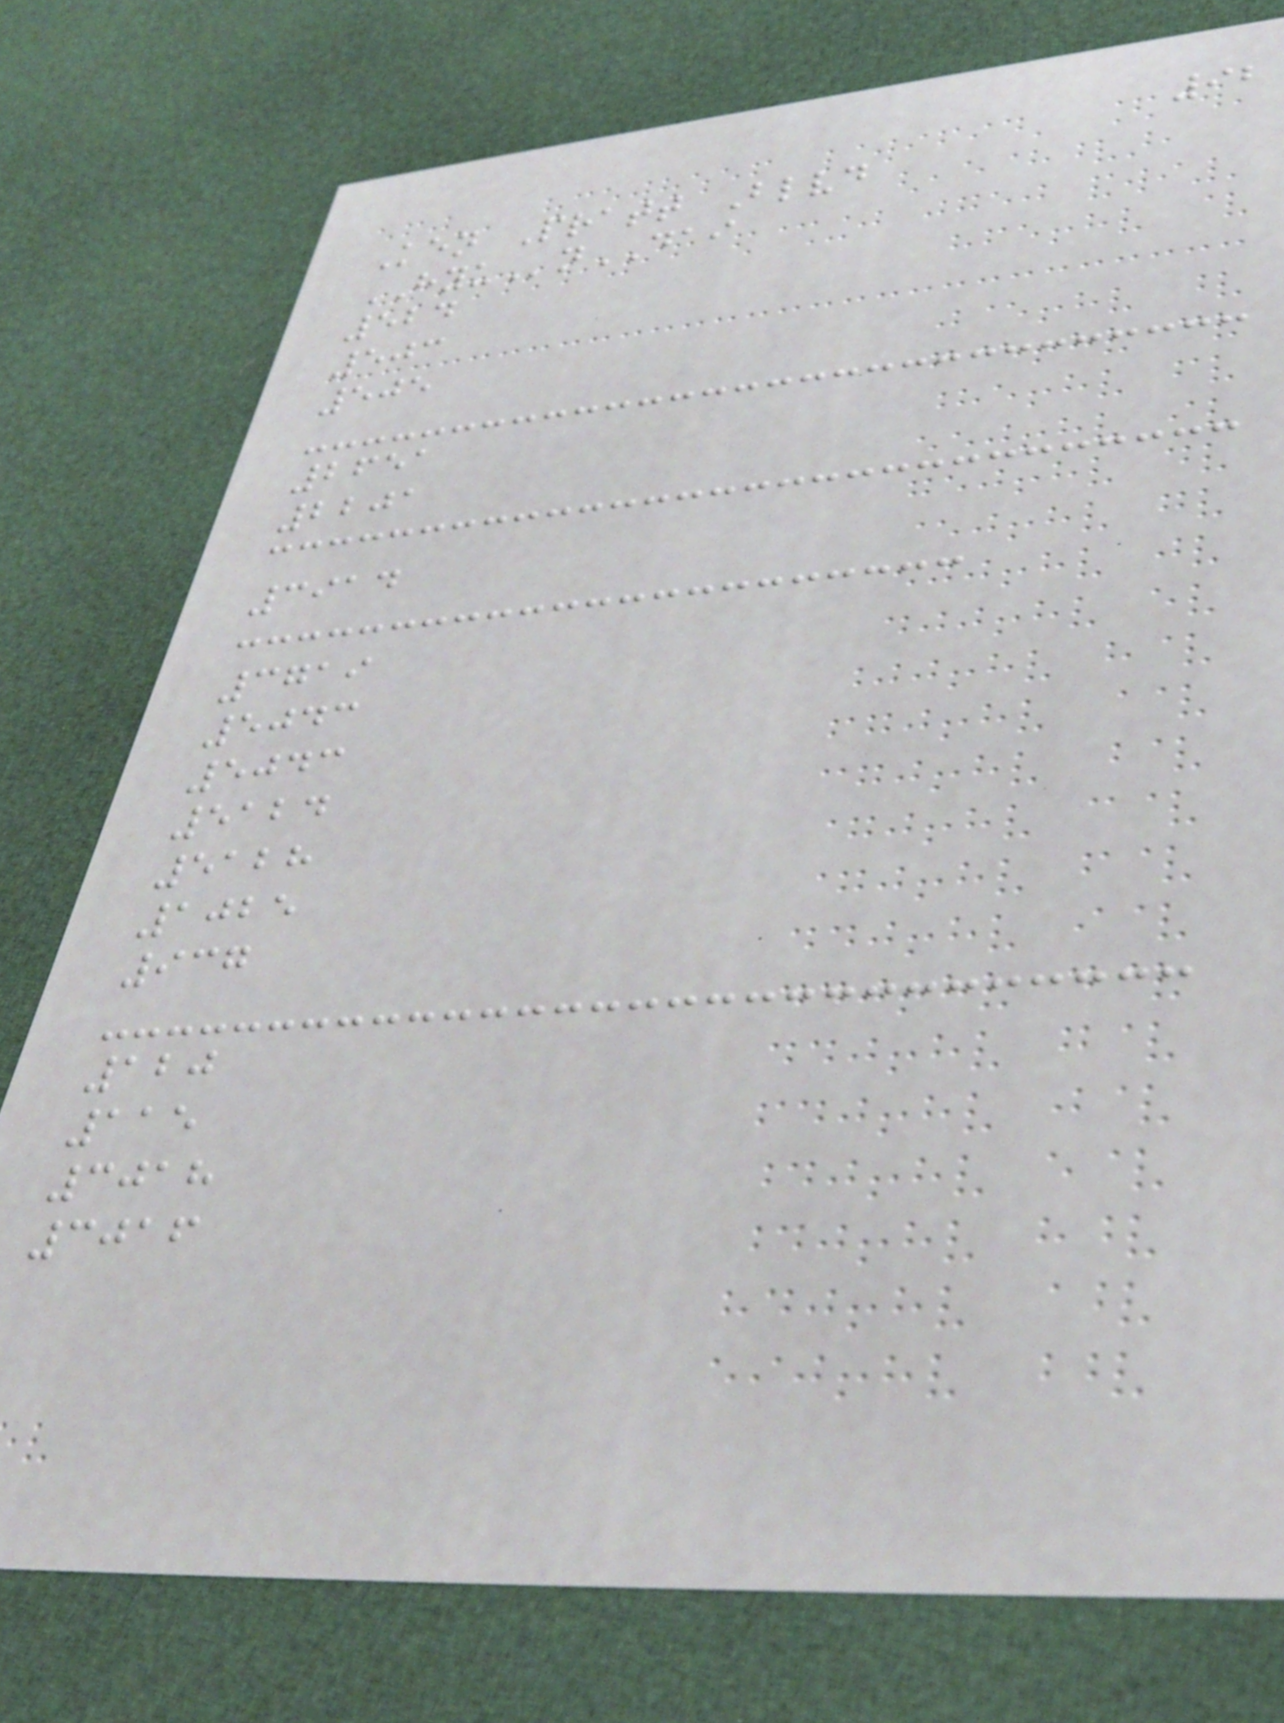92
Ken Pratt Blvd
HYUnDAI
524
503
505
2651
2201
3914
3719
5043
5043
5124
5128
1025
937
120
115
3018
3016
